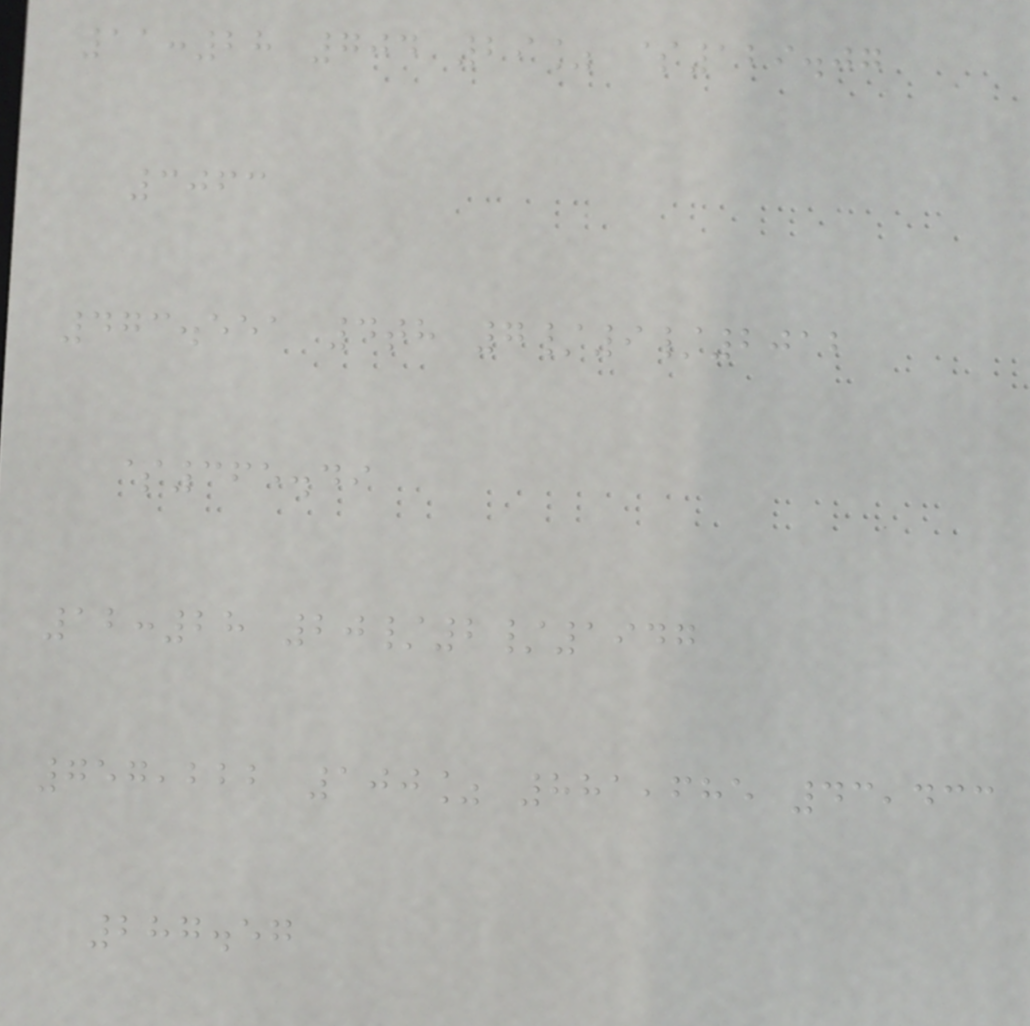11:28 704 29% $129.07
3063
473.551 4th 7/9/2012
$365.49
12:28 20/2/1947
757,222 100% 881,685 43,433
287.57
